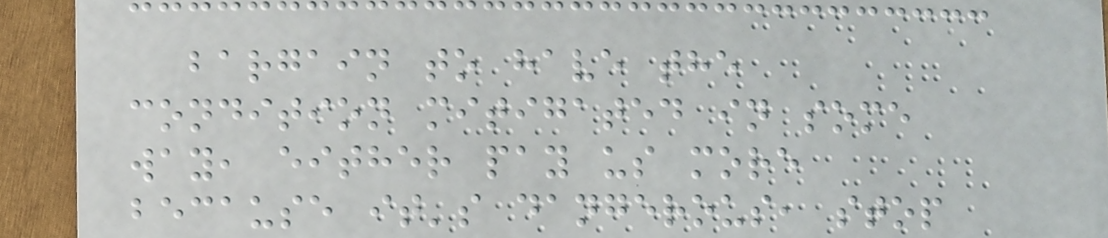bargain to have the
condition mitigated in some
way, either pay us more
because it's dangerous, stop
